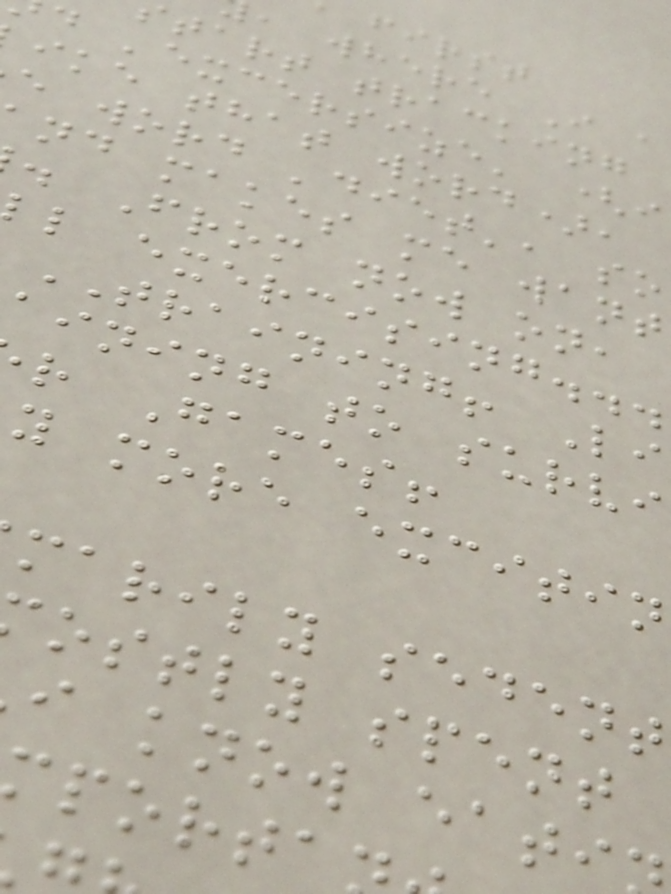, where I a
tart tracking
d 'excersize' (i
ike that word),
e word 'diet', so
nd makes me want
. From now on,
l exercising...
TRAINING! Li
aining to survi
r Games!
y more excitin
marily sedent
ostly spent
i know eati
